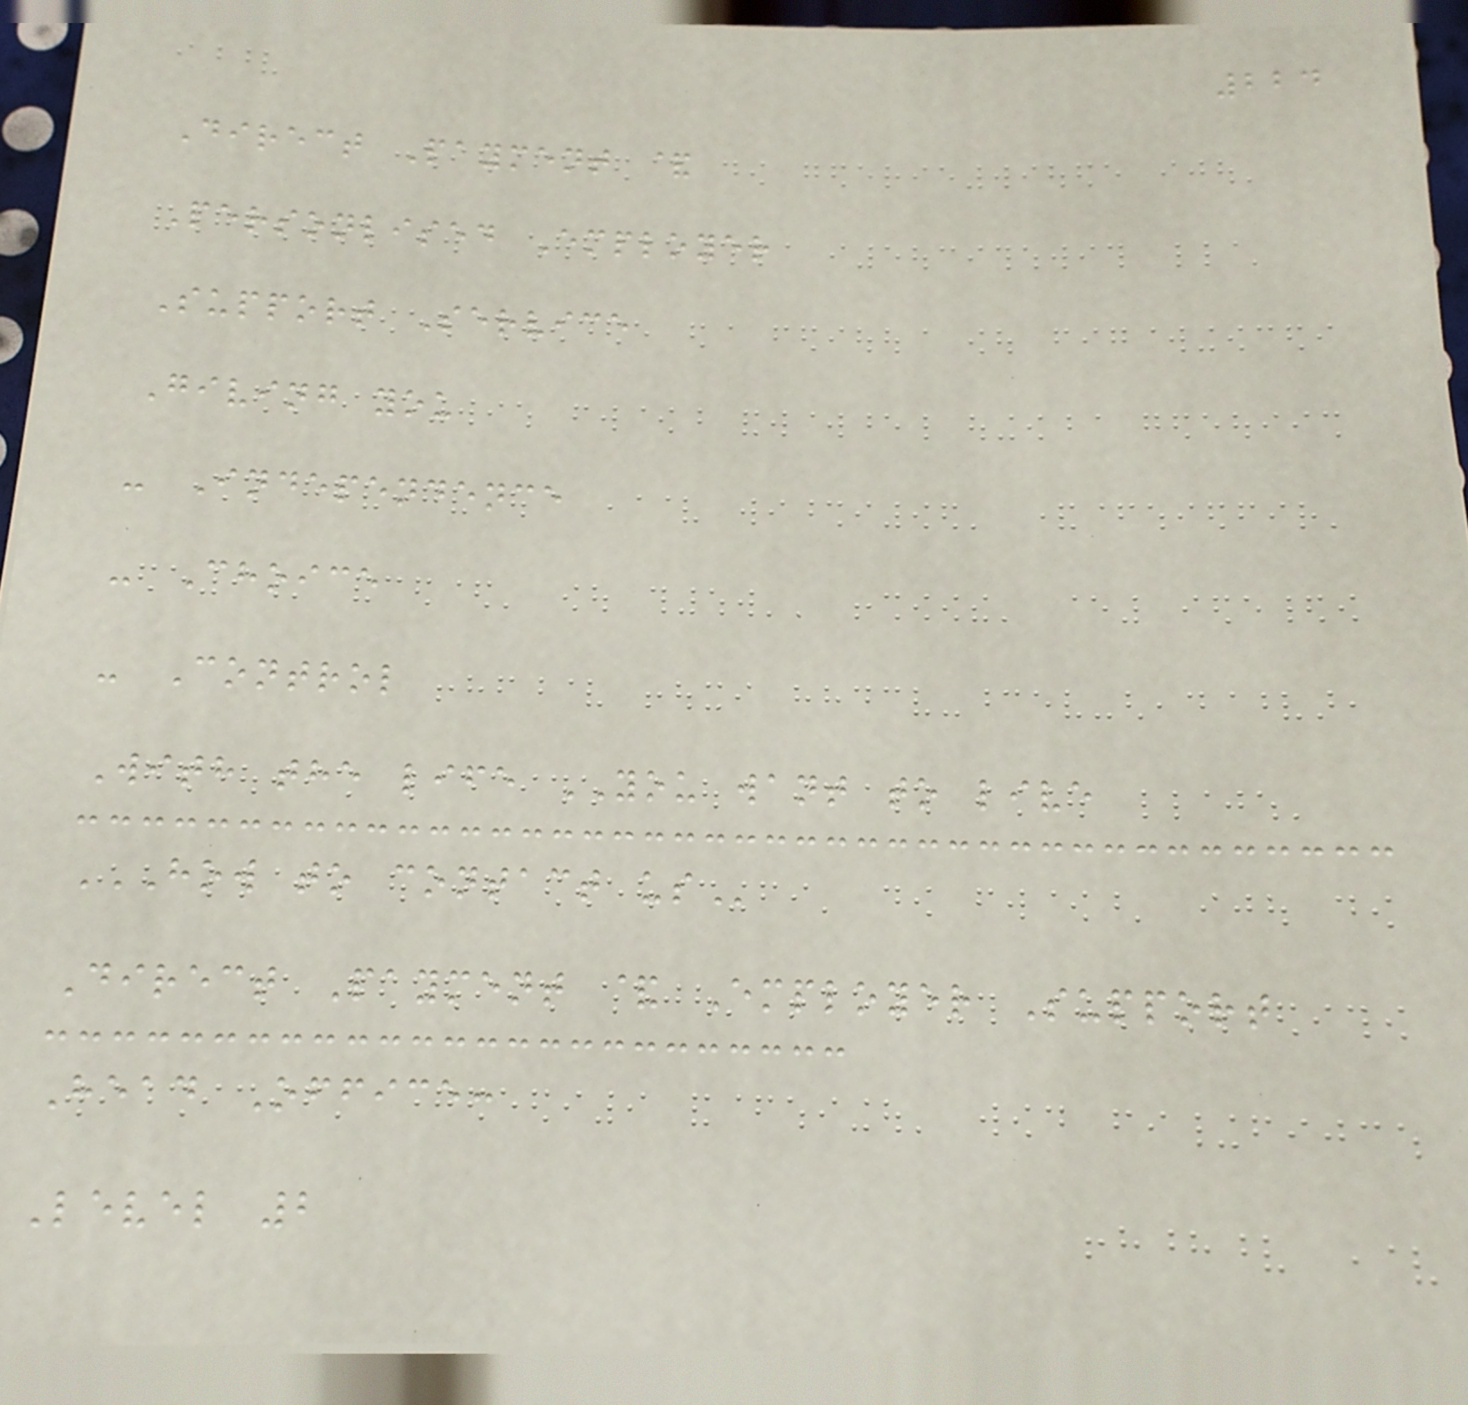224
Direct Payment &
Personlised Employer
Support Service
Giving you
- Independence
- Choice
- Control
With the life YOU want to live
HOW TO CONTACT US
Direct Payment & Employer Support
Head Office:
Level 2
